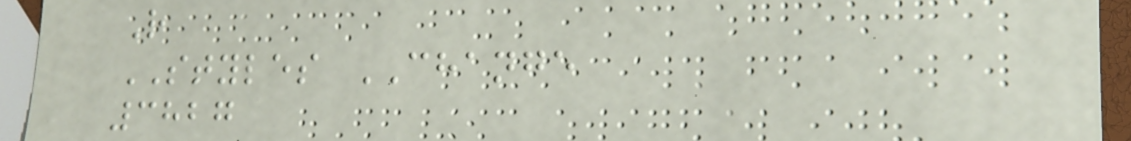R
STYLES CHANGE
3827
